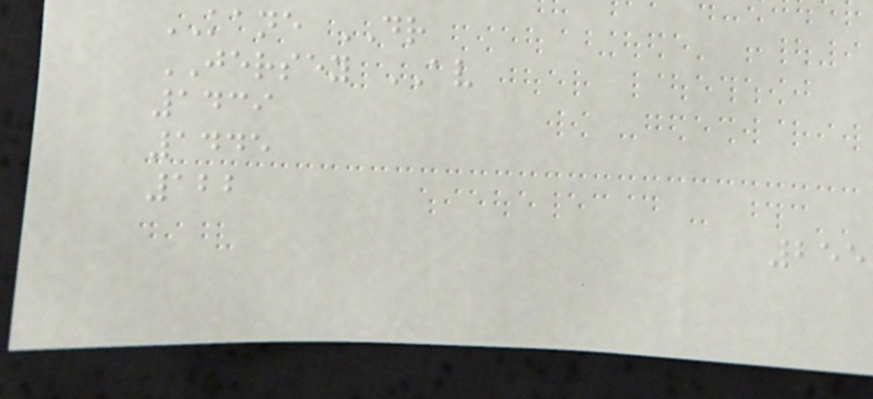KANE DR
JERSEY AV
1439
1445
122
255
